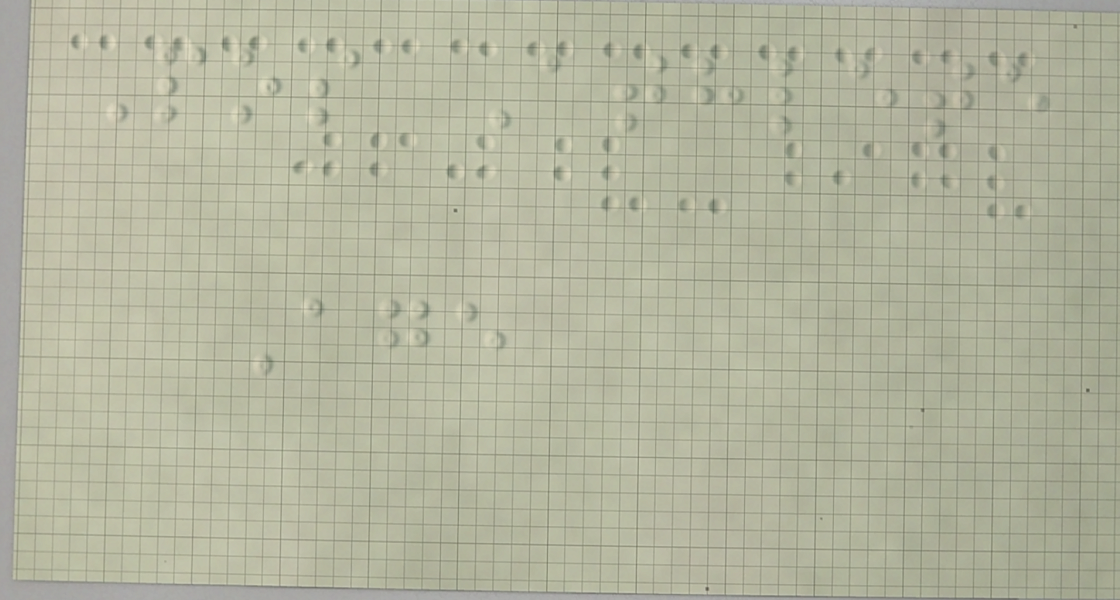Pos Athlete
Age
